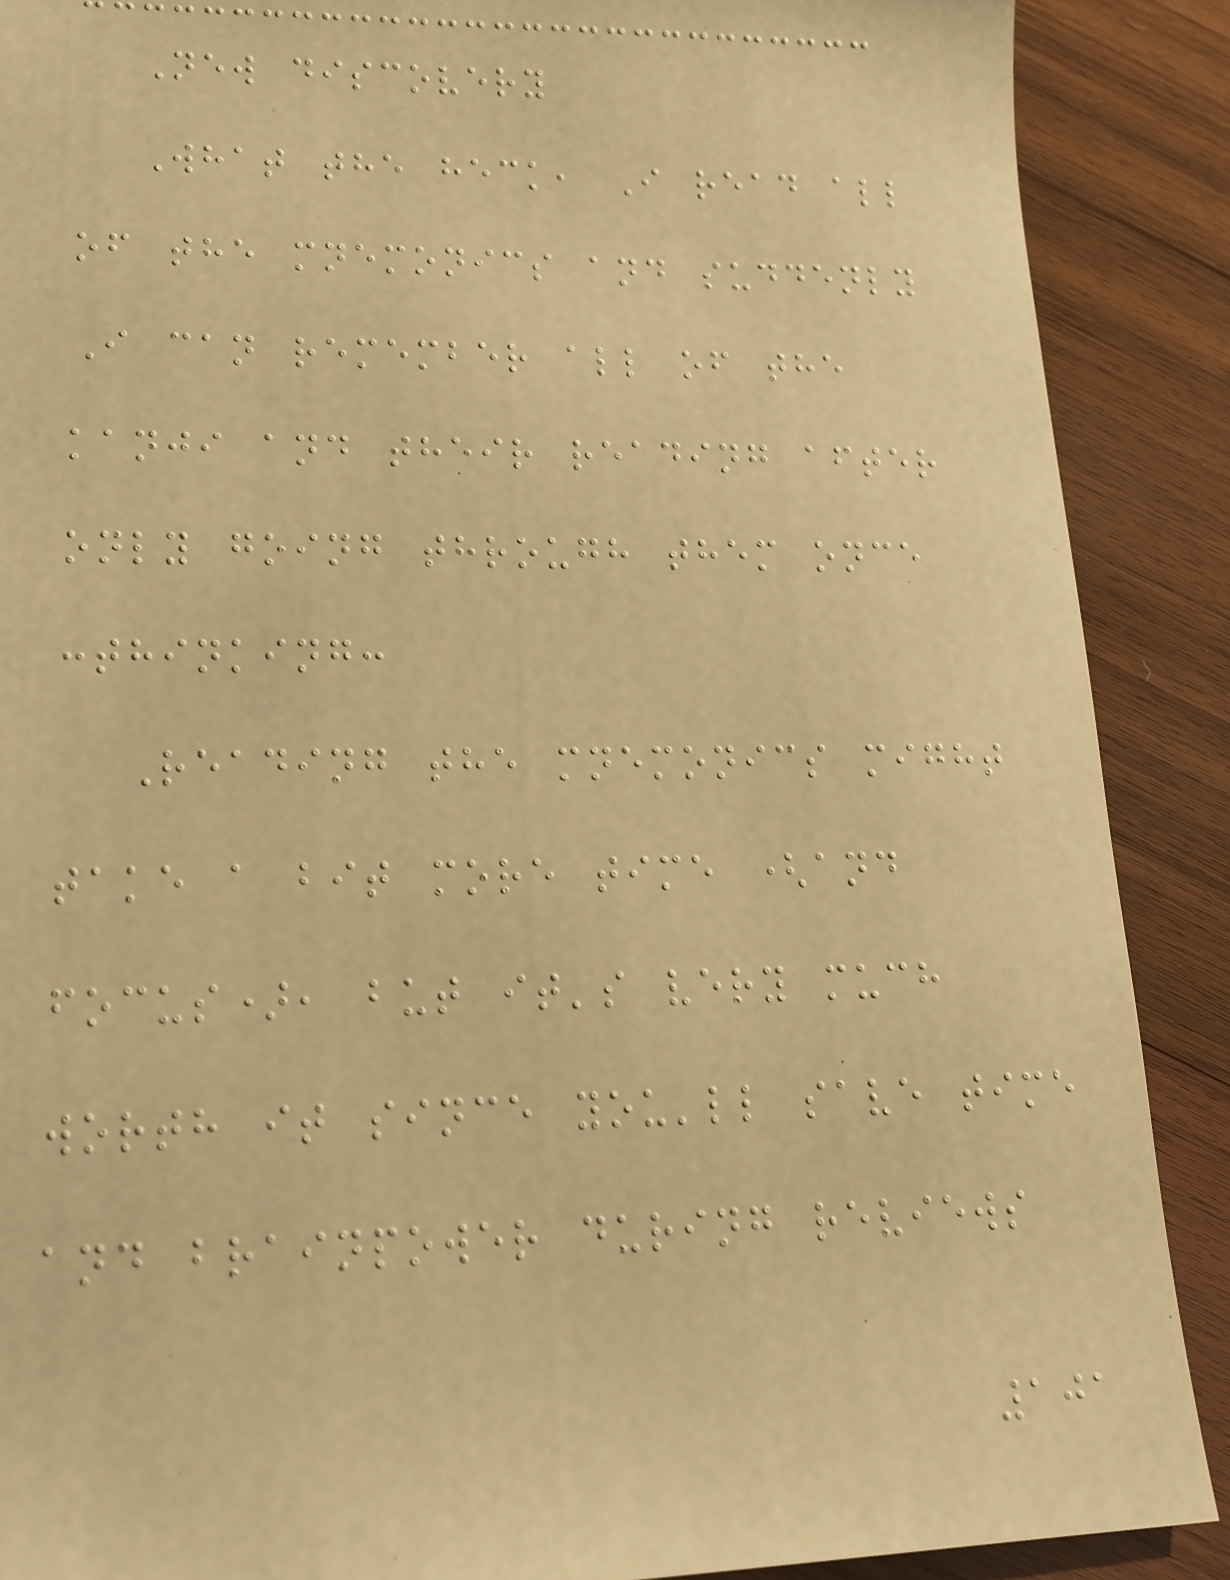New discovery
What the heck, I read all
of the mnemonics and suddenly
I can remember all of the
kanji and their reading after
only going through them once
:thinking:
Reading the mnemonics might
take a bit more time (and
focus), but it's very much
worth it since you'll save time
and brainpower during reviews
101
